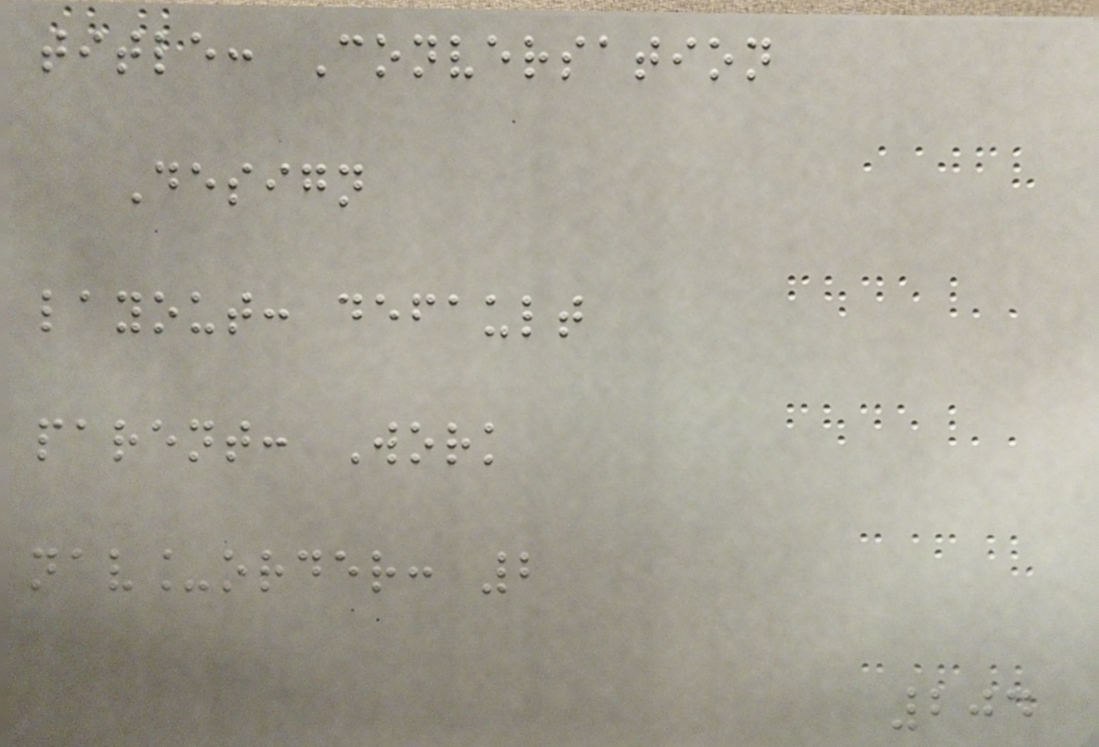title: Conversation
Design
layout: default
parent: Work
nav_order: 2
204
